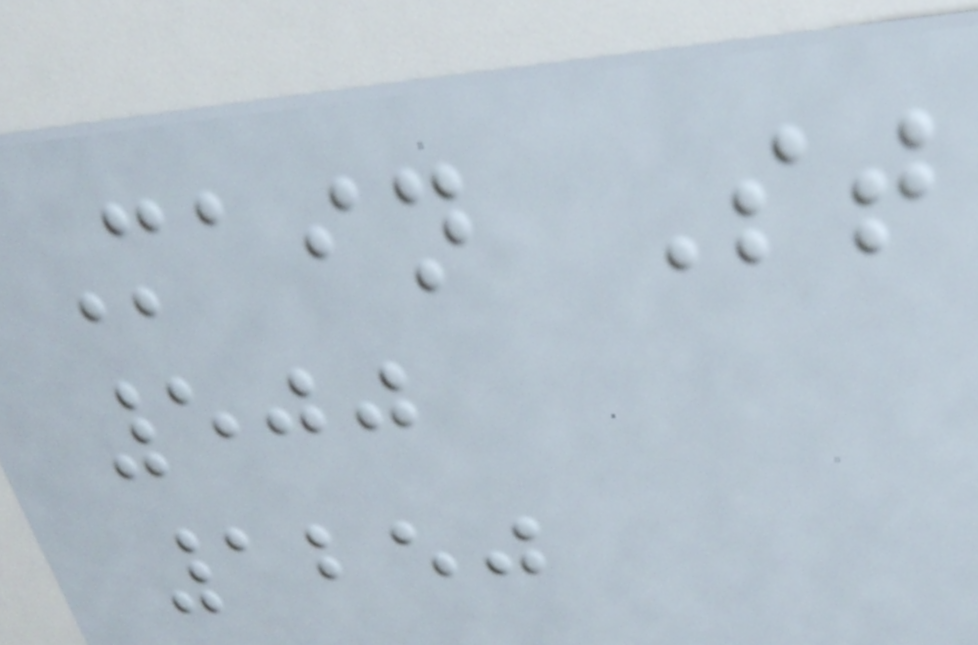Main St
500
1250
